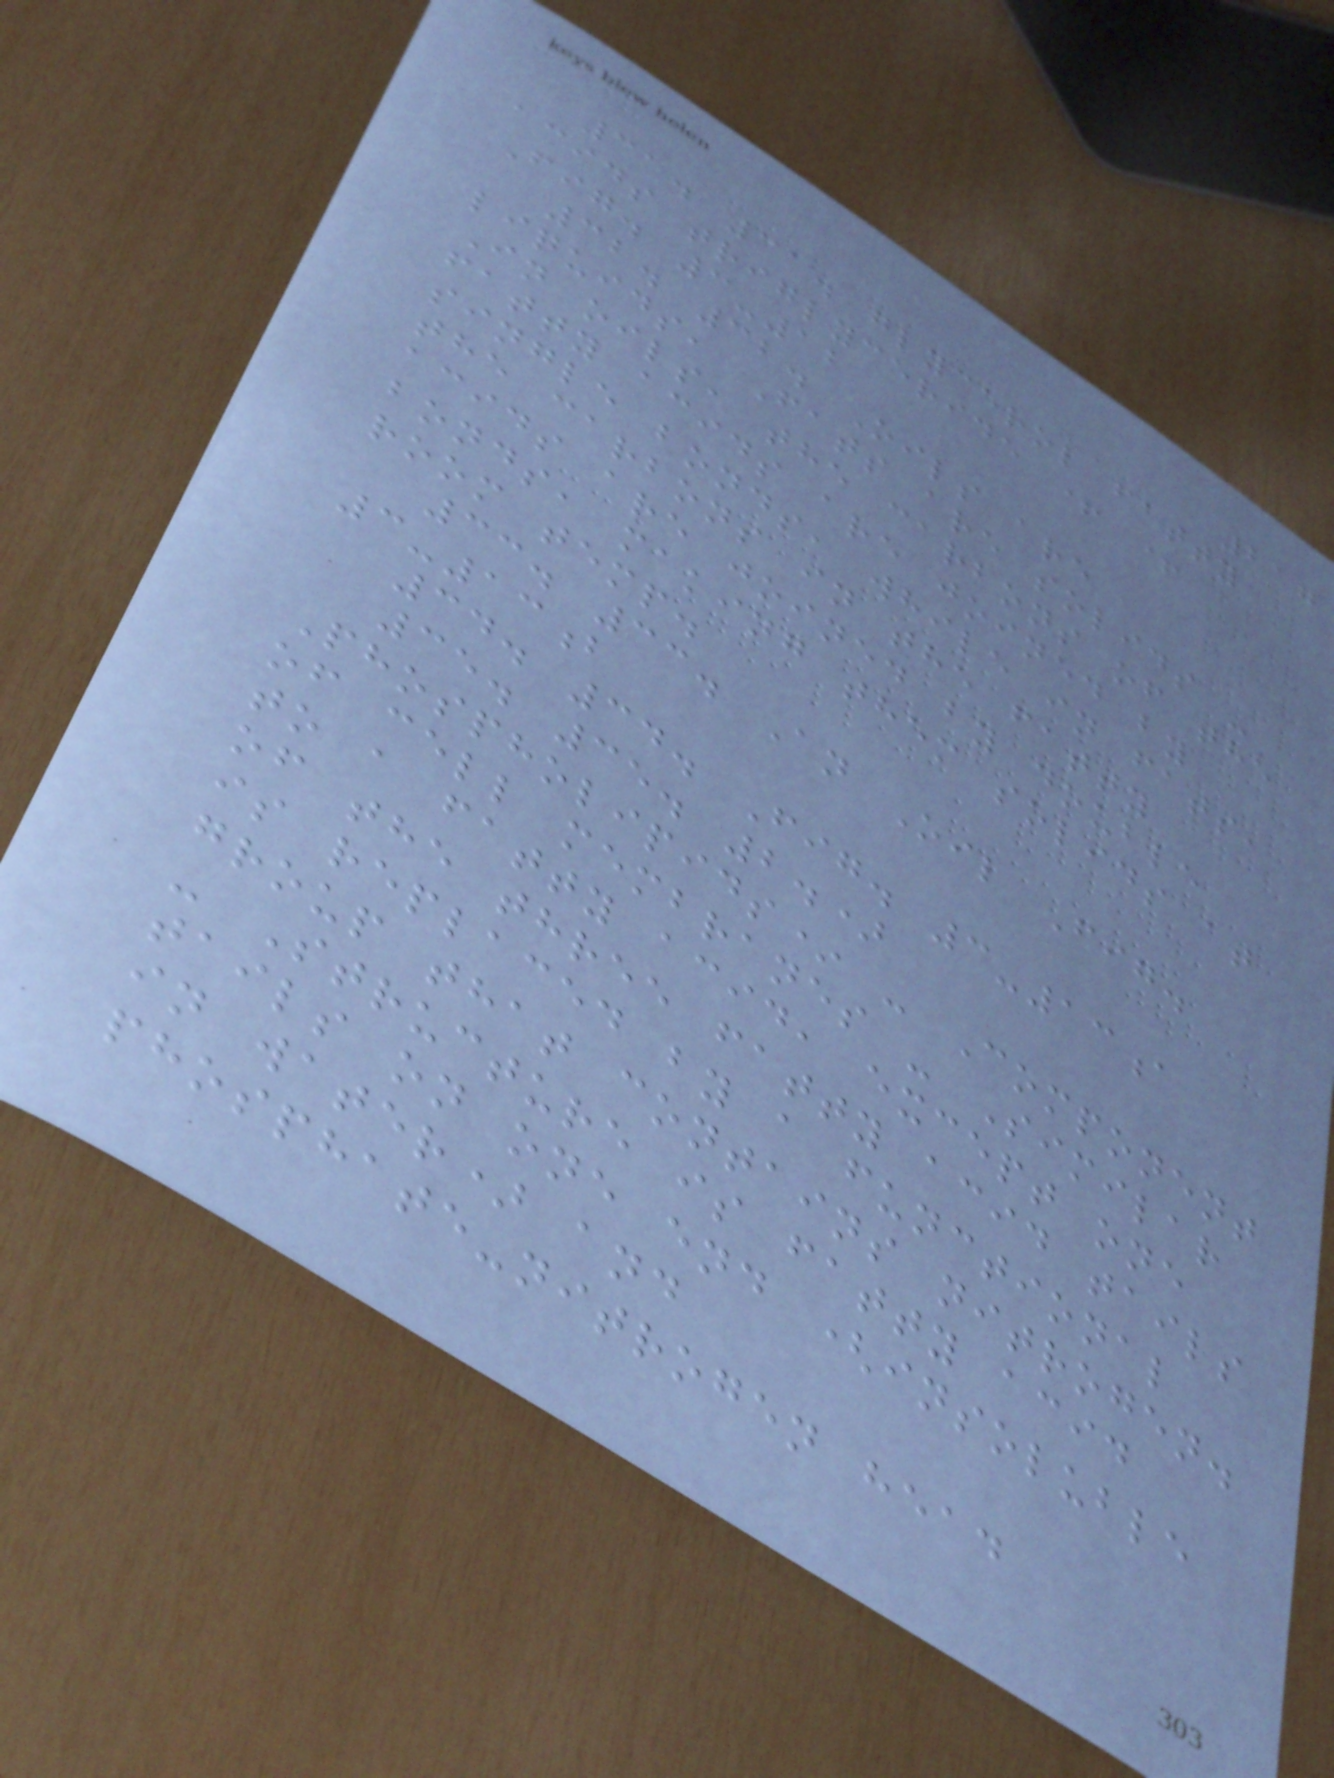217
31. 31. glycerol fatty
acids triglyceride + +
Fig. 3-12
32. 32. Oils are
liquids, Fats are solids -
In oils, the carbons of the
fatty acids are joined by
single bonds, while in fats,
the carbons in the fatty
acids are joined by double
bonds, making them solids at
room temp.
33. 33. An Oil Fig.
3-13b
34. 34. Fig. 3-13a
35. 35. 2.)
Phospholipids* - Component
of cell membranes - Similar
to a fatty acid, except one
of the three fatty acid tails
is replaced by a functional
group that contains nitrogen.
- Structure is fatty acid
tails on one end (insoluble
in water) and
phosphate-nitrogen head
